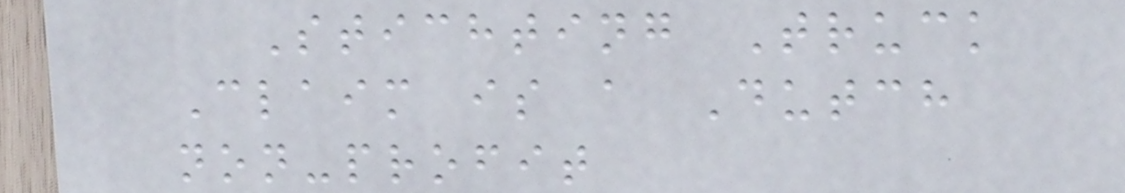Stichting Truck
Claim is a Dutch
non-profit
